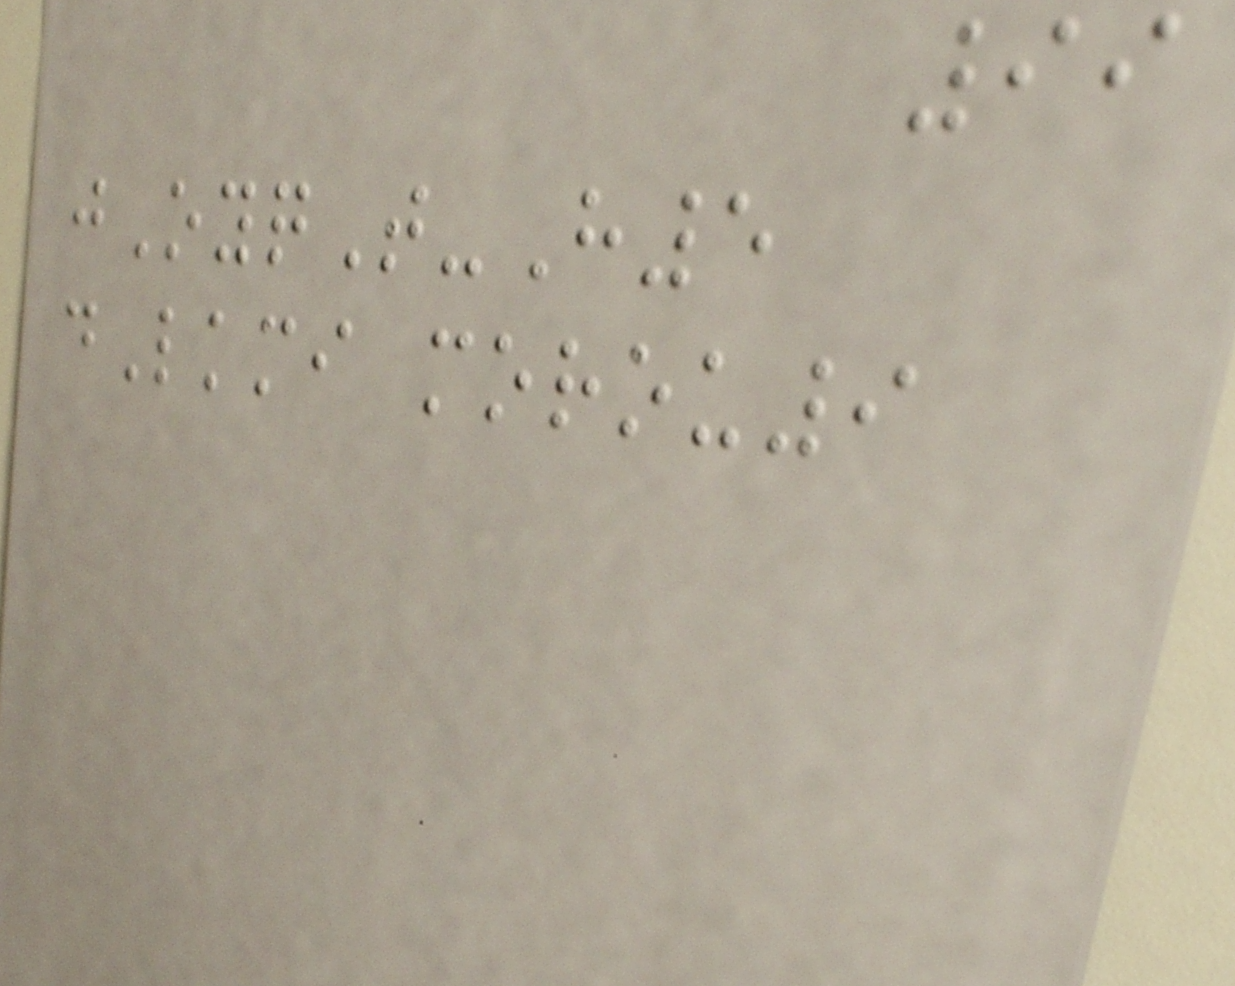99
jOyqT-H5
dLkmi morou9
